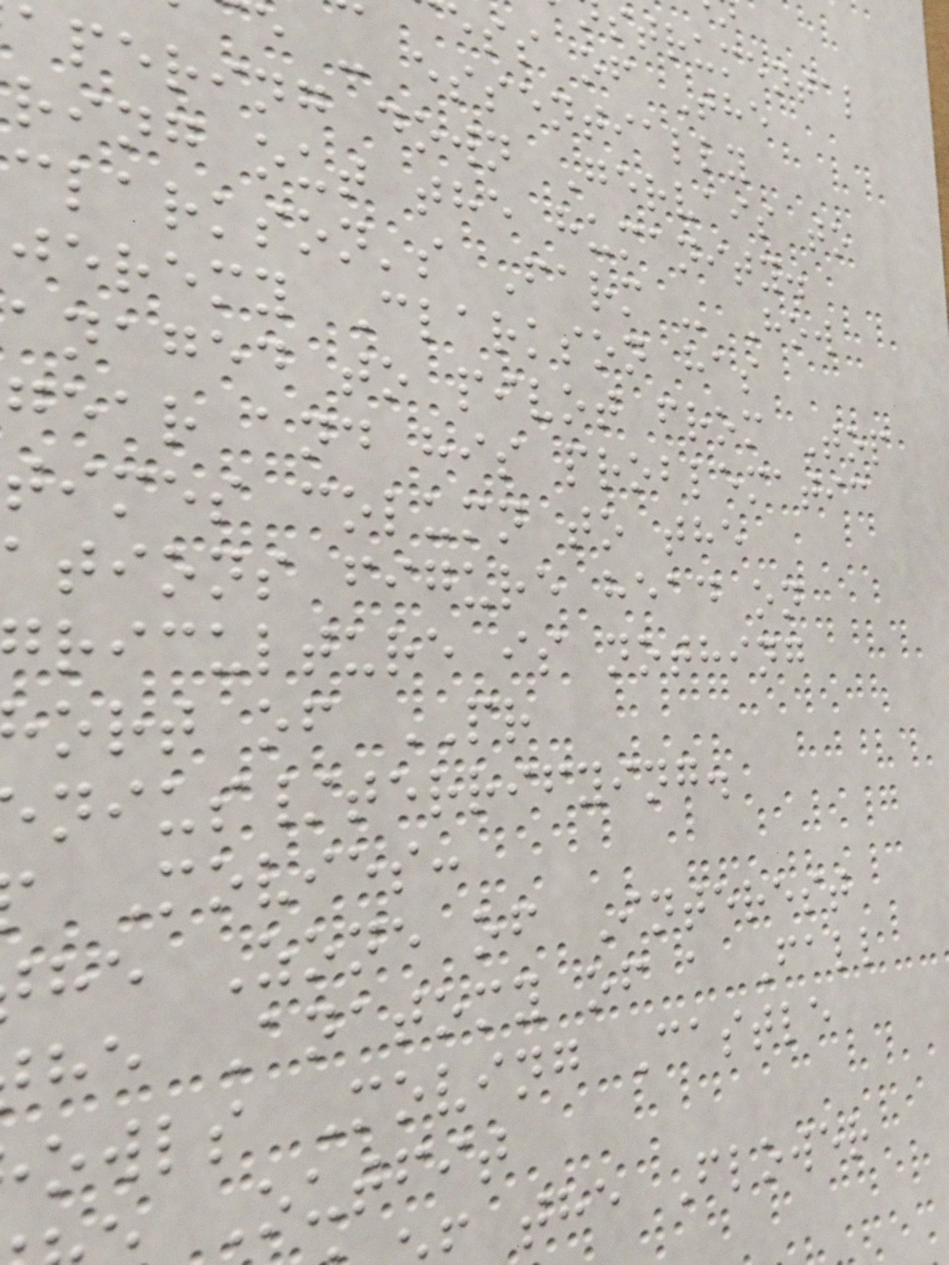strumental
ess of The
e - essentially
apering down Gervais to
ring out the humanity.
clarkson's Farm - How
jeremy Clarkson has
anaged to pivot from Top
gear and his problematic
times column to the
ations figure head on
riculture is nothing
ort of PR
nius/terrifying.
Movies:
he Zone of Interest
he Anatomy of a Fall
owls Moving Castle
Outfit
the Flower
